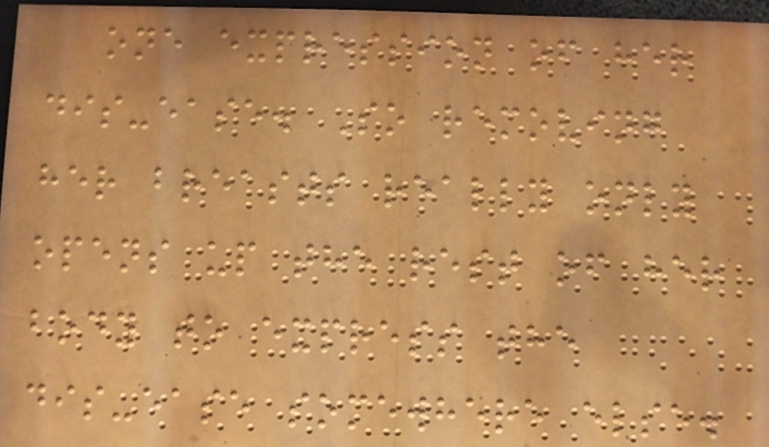one expression of her
dis-ease. So removing
her breasts really only
opens up the rest of her
body to express the
dis-ease somewhere else.
